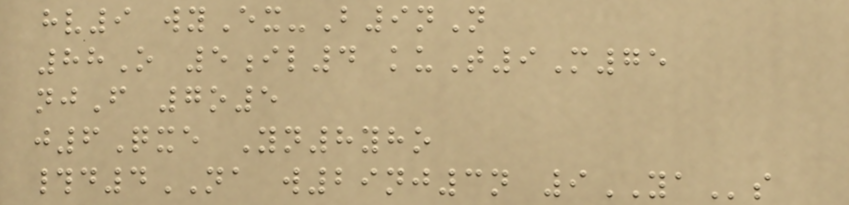hv9 wyEx-B9nN
88O 5il4 kuT9M75
njF 7o5
j6Qxe Yn8yho
#d4NA w29nj3n 9YAs
